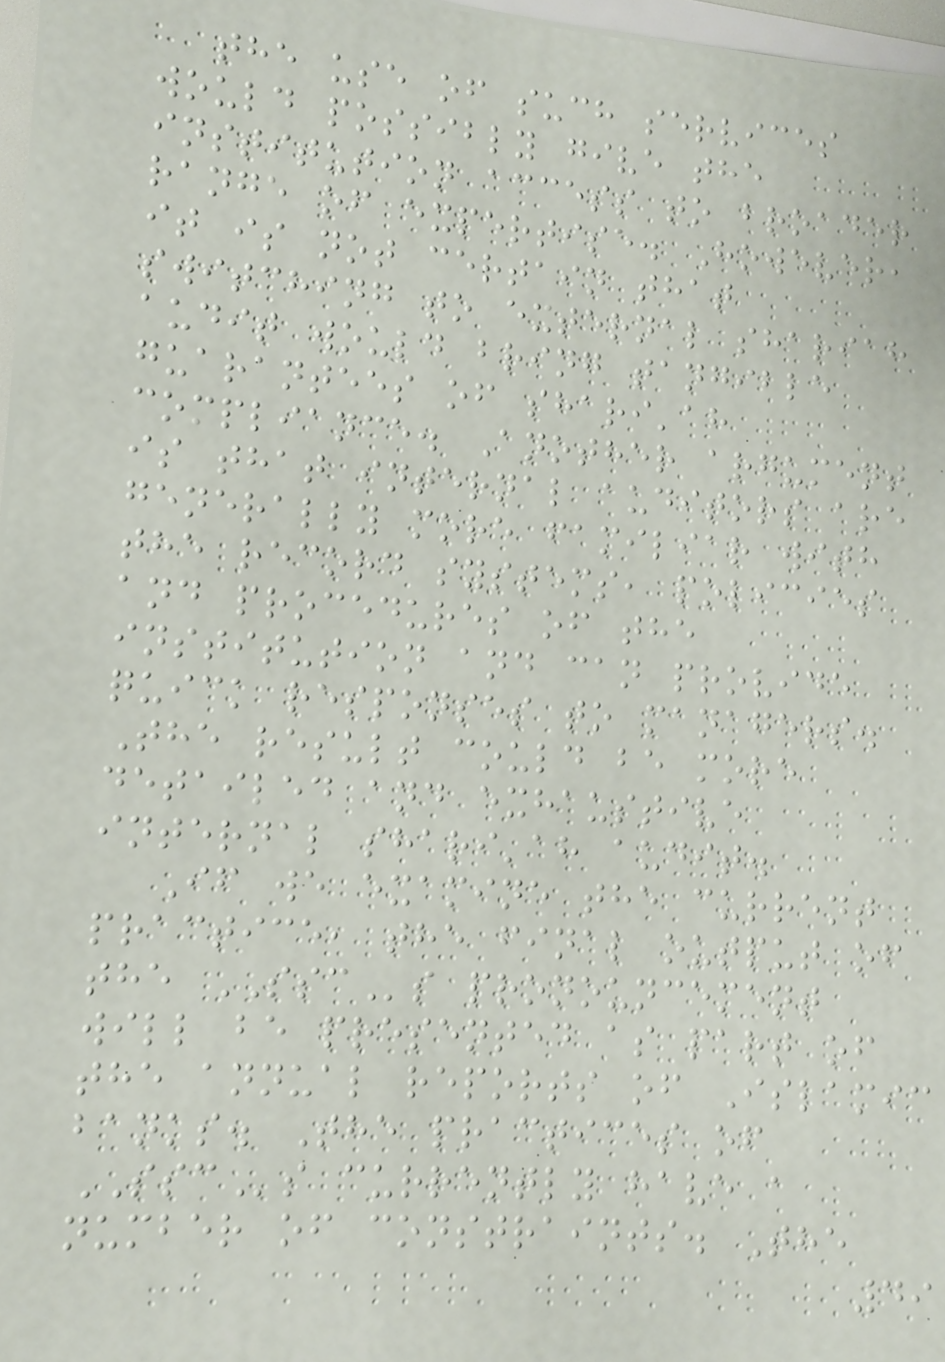the use of such services
would possibly give the
institution access to broader
range of expertise. However,
it is not certain that
switching to external shariah
audit would bring tangible
guarantees of shari'ah
compliance. Another argument
is that internal auditors are
generally more familiar with
the record systems, policies
and procedures of the
institution and can provide
quick responses to managers.
The result could be more
detailed and exhaustive
internal shari'ah audit.
If we examine the current
practice, the final output of
the SSCs pronouncement
will be presented as part of
the annual reports of Islamic
banks. The practices of
SSCs currently have a
number of constraints. The
49
